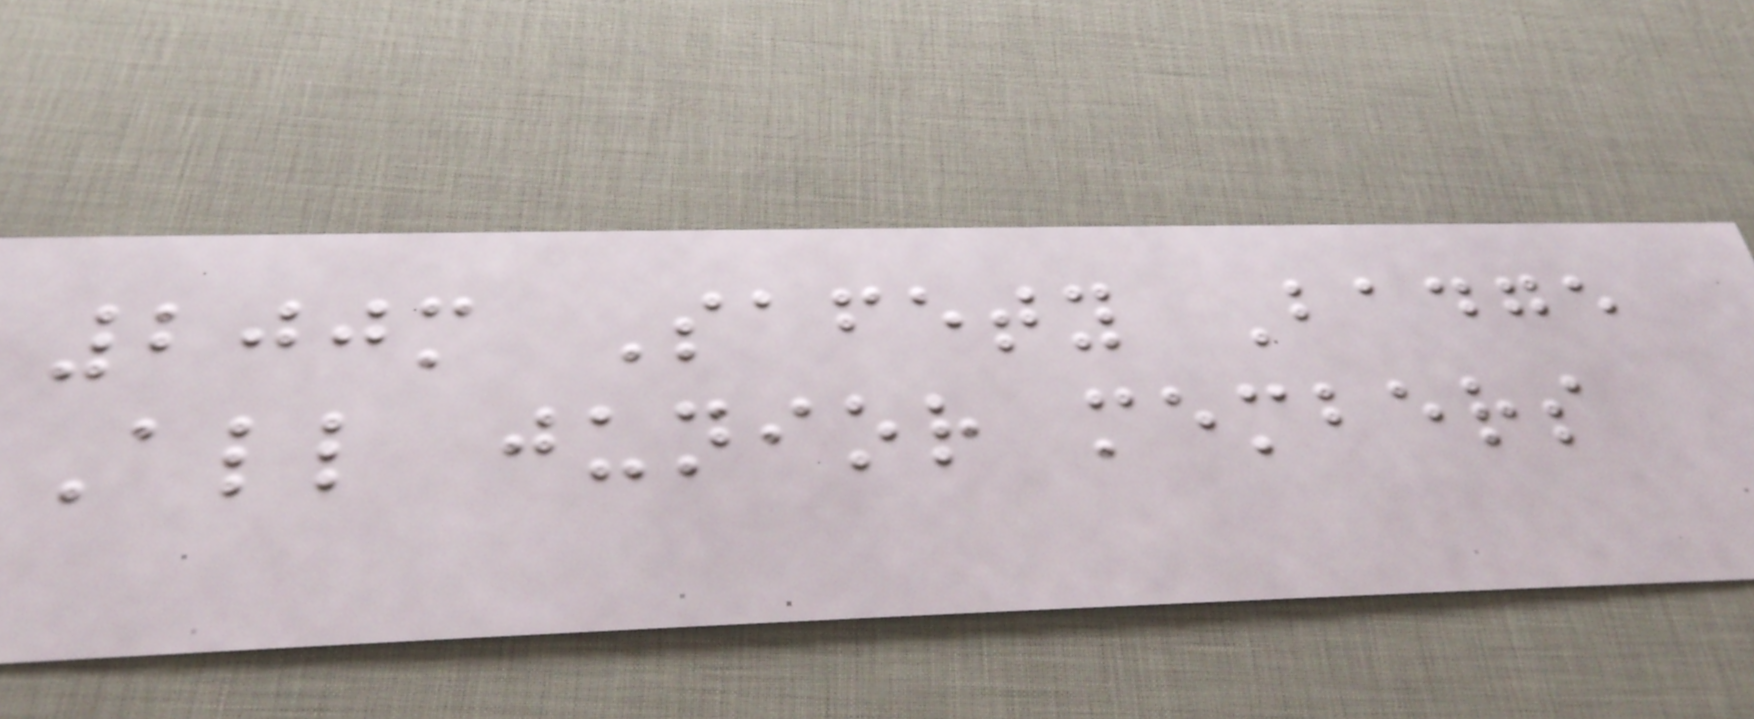200m Safety Badge
All junior members
